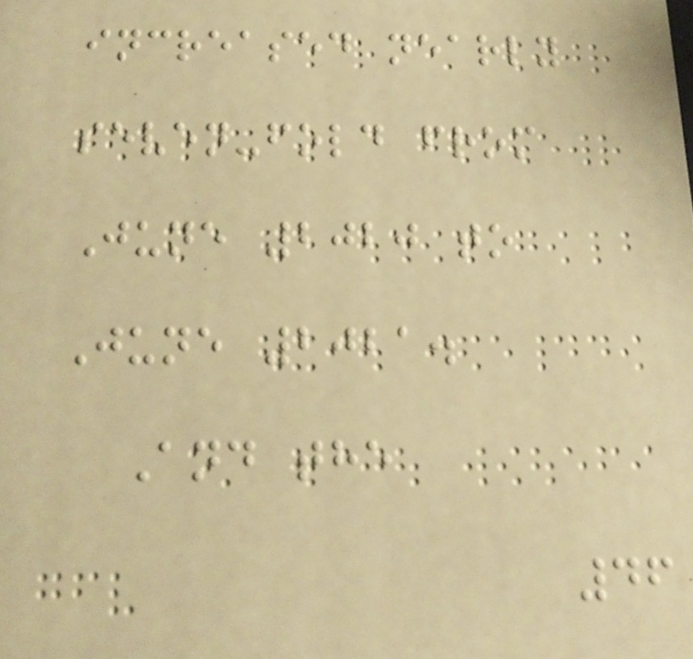increased nearly
seven-fold from
June 2020 to
June 2021.
And the
46
